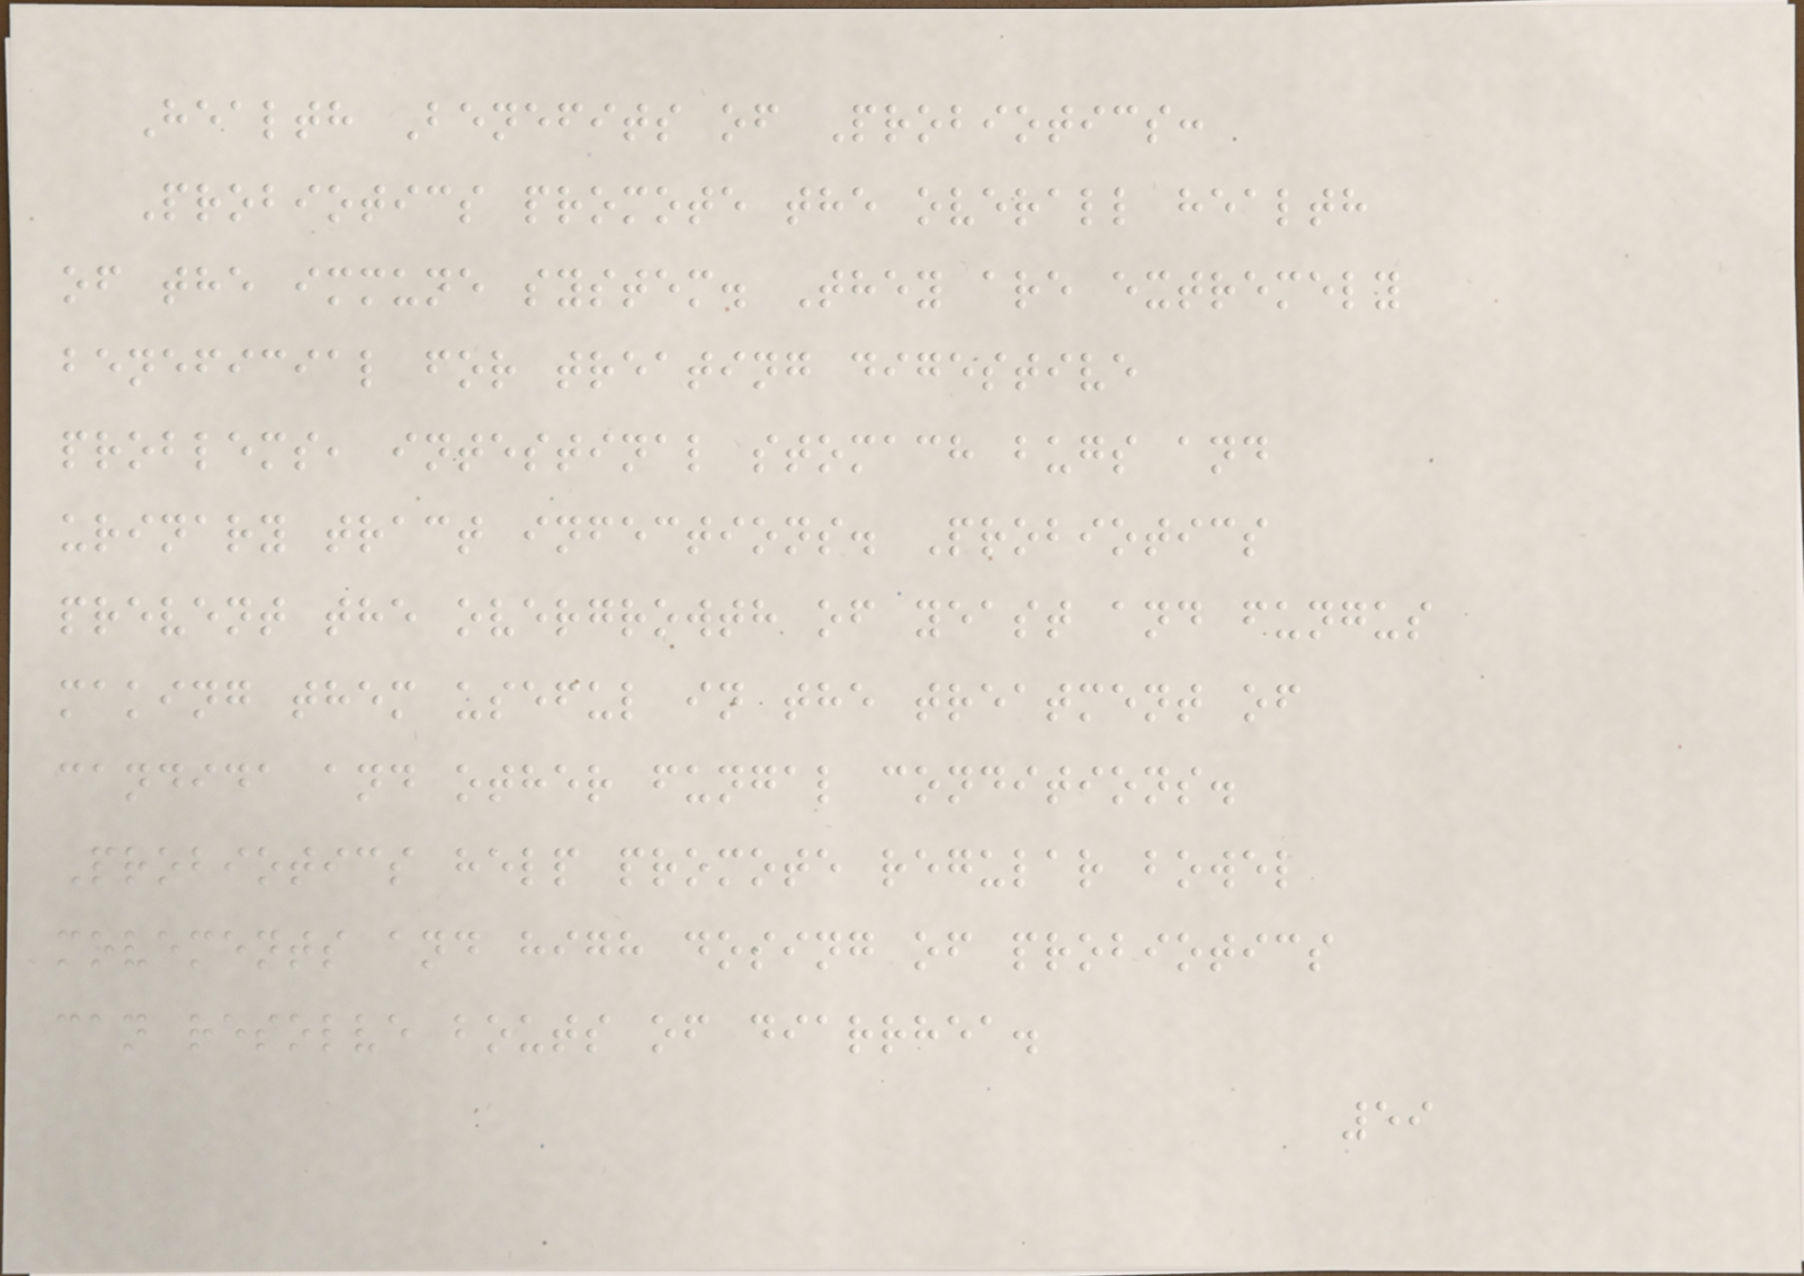Health Benefits of Probiotics:
Probiotics promote the overall health
of the immune system. They are extremely
beneficial for treating digestive
problems, intestinal stomach bugs and
urinary tract infections. Probiotics
prevent the overgrowth of yeast and fungus
making them useful in the treatment of
candida and other fungal conditions.
Probiotics help promote regular bowel
movements and high dosing of probiotics
can resolve bouts of diarrhea.
59
